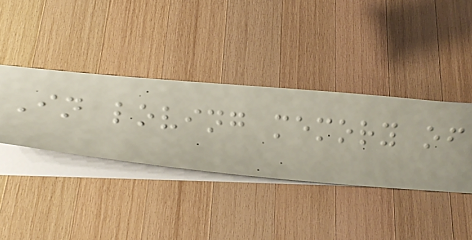In loving memory of
